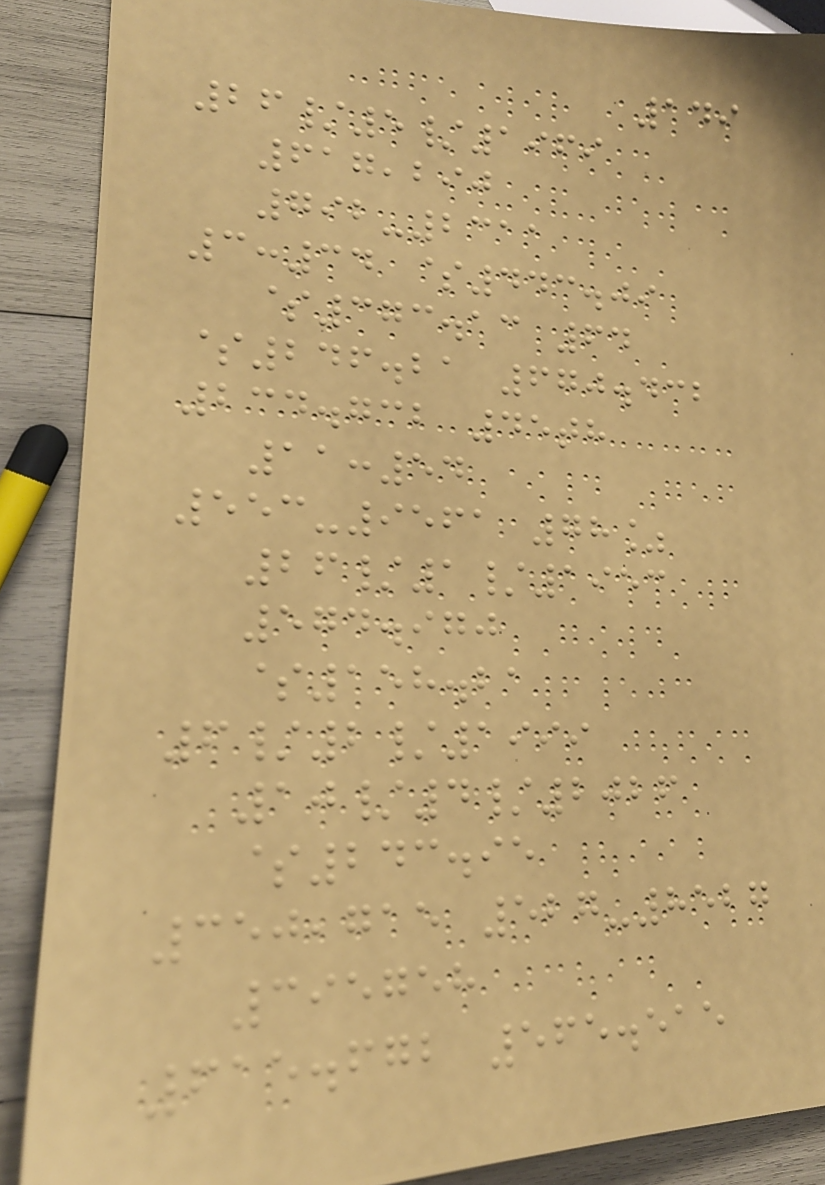149
26/5/1969
617,290
792-2311
3:34 $443.09
$373.13 64
$246.21 670.432
234.732 45th
11:54
553-9561 78%
26/1/1953
574.970
$158.21
6/2/1999
10/4/2026
$243.95
350,715 527-8527
395758
615.672 565.515
